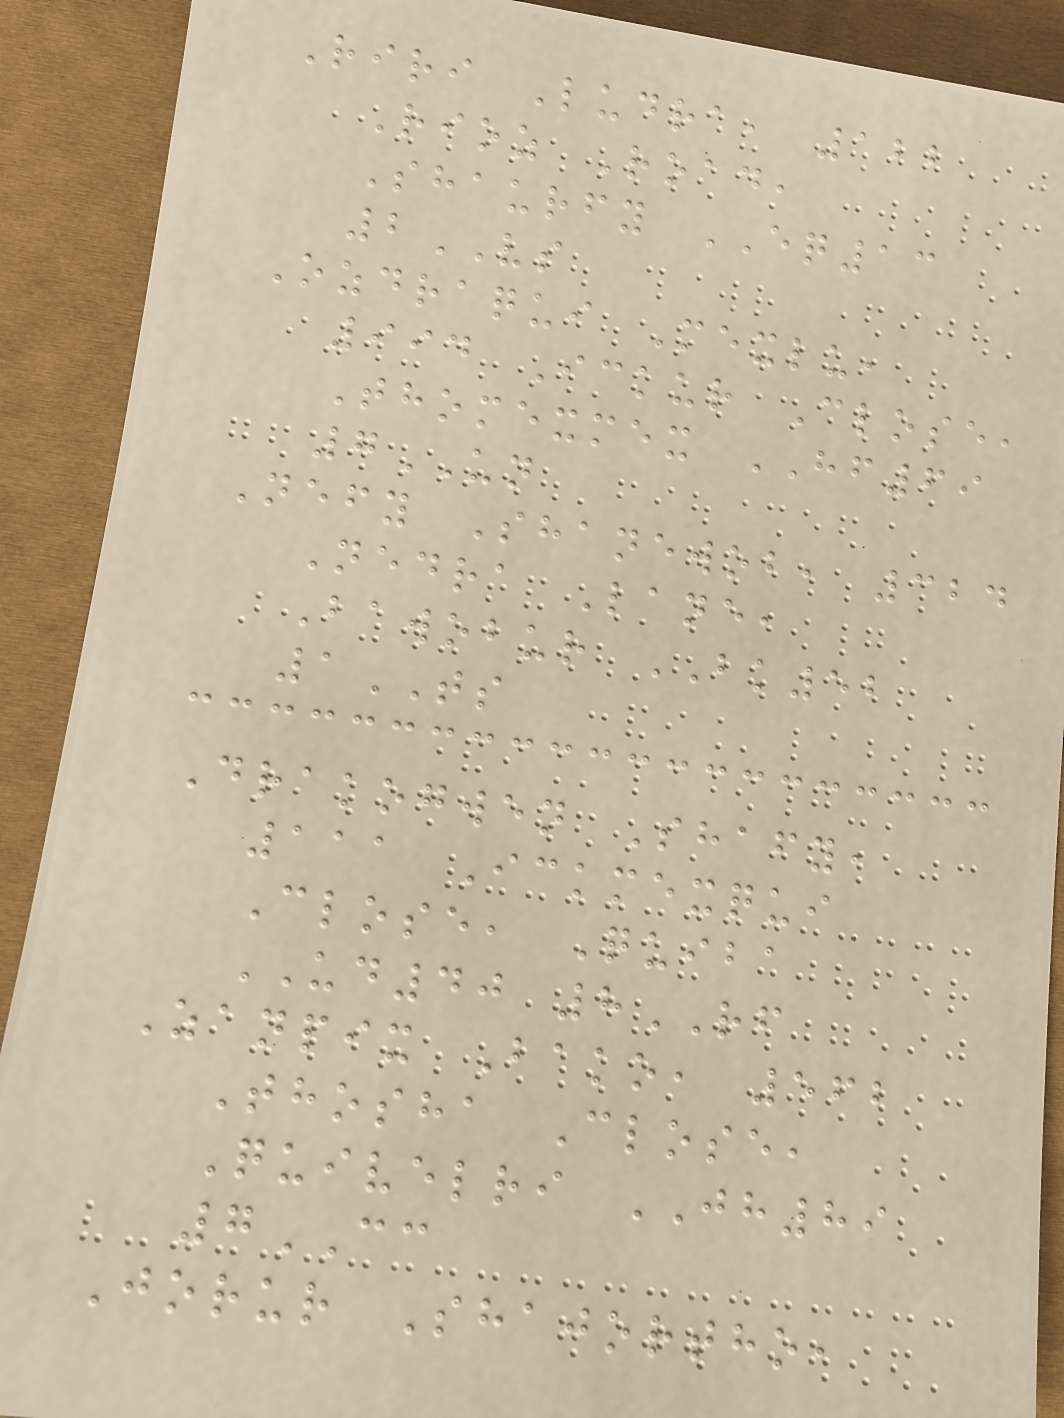Riri Ludra, 122
Rioz Road,
Shaurfy EQ13
2VS
Ozdraqui Mexlu,
994 Ickur Close,
Thomexmex HF69
7UN
Nefy Shanewob, 324
Nedra Lane,
Bawobur BK52
1TS
Drakogwen Shafy,
111 Ickmexqui
Close, Quiba
UD40 8RF
Zanpix Bako, 562
Thosha Close,
Quivelri JH89
7CC
Jorur Shajortho,
